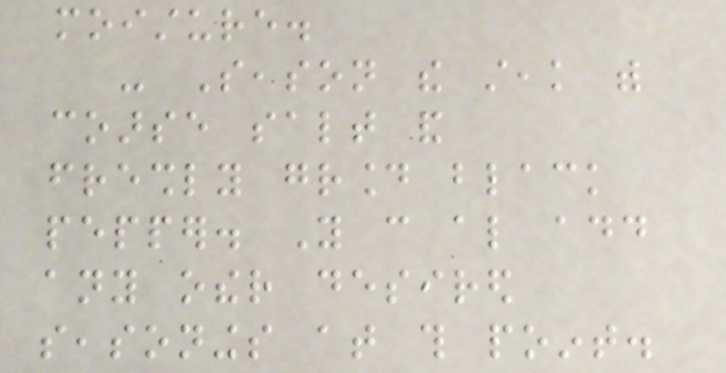moisture.
- Season the steak with
coarse salt and
freshly ground black
pepper. You can also add
any other desired
seasonings at this point.
